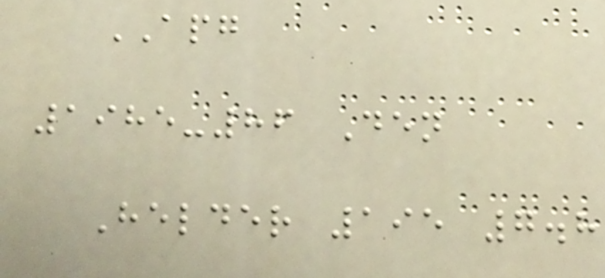APG
1985-86 Den
Helder 195 7.8
